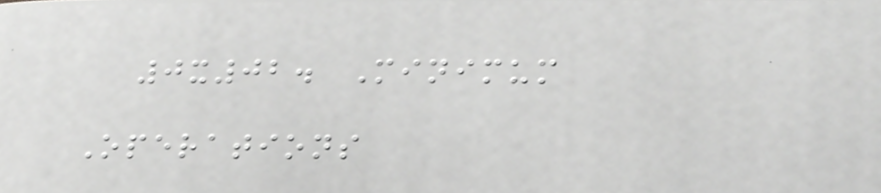0x02. Minimum
Operations
